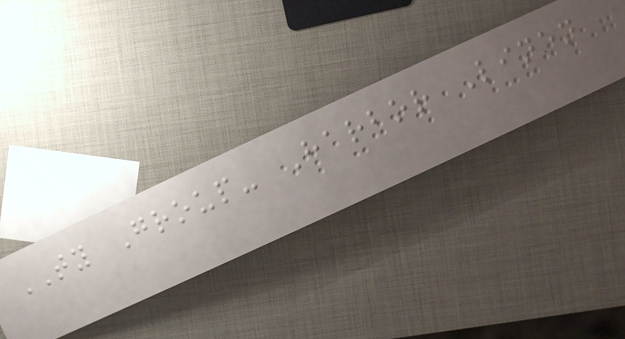TY Group- Harbor Linen
